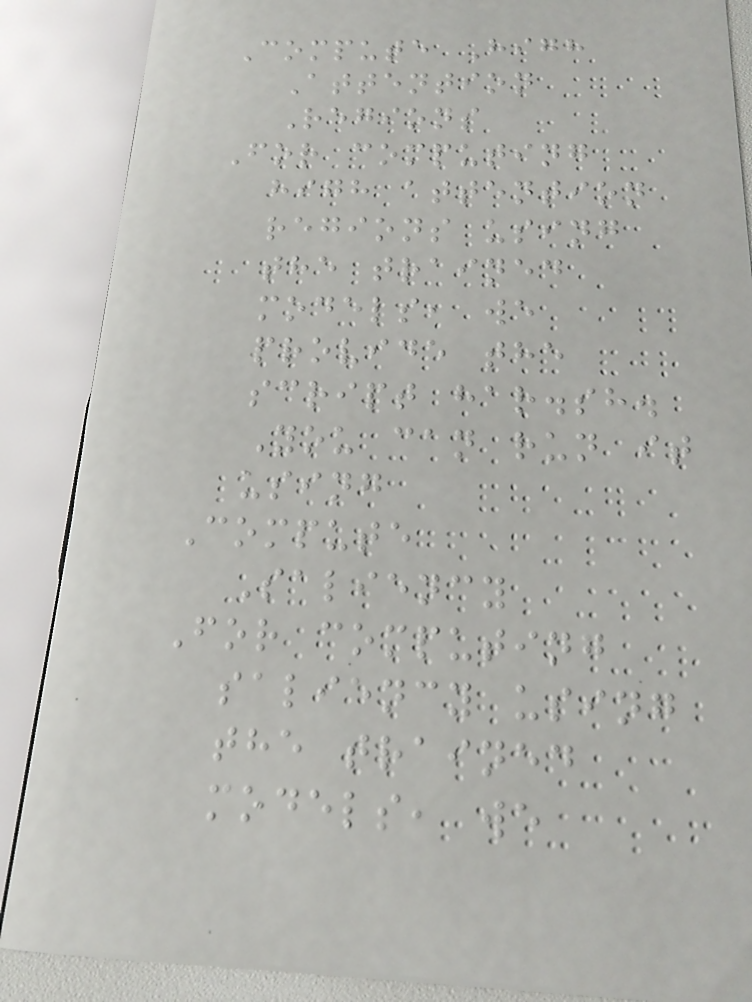Compute High
Attention
Regions
For computing
high attention
regions using
the trained
models, we
provide the
script har.sh.
You can run it
using
Compute
Saliency
For computing
saliency using
the trained
models, we
